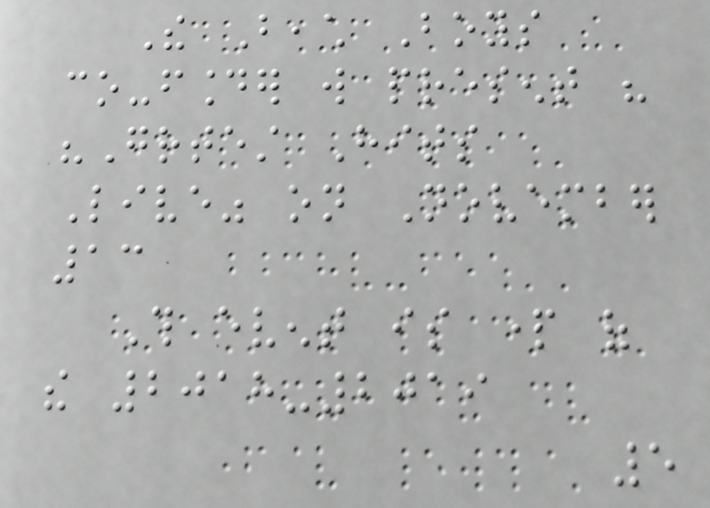The Beach Boys
co-founder will present his
"Greatest Hits
Live" on November
13
This event is part of
the 2018-2019
5
